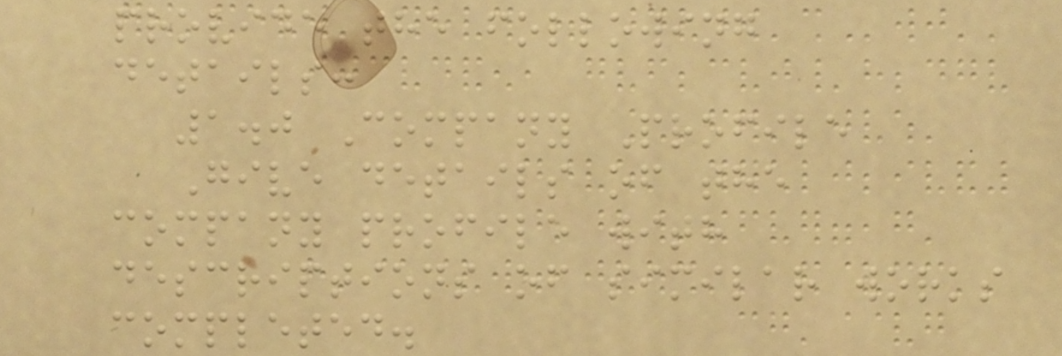provide the following
details:
1.0 Company Profile
Give details of the
company profile with
descriptions of similar works
completed.
